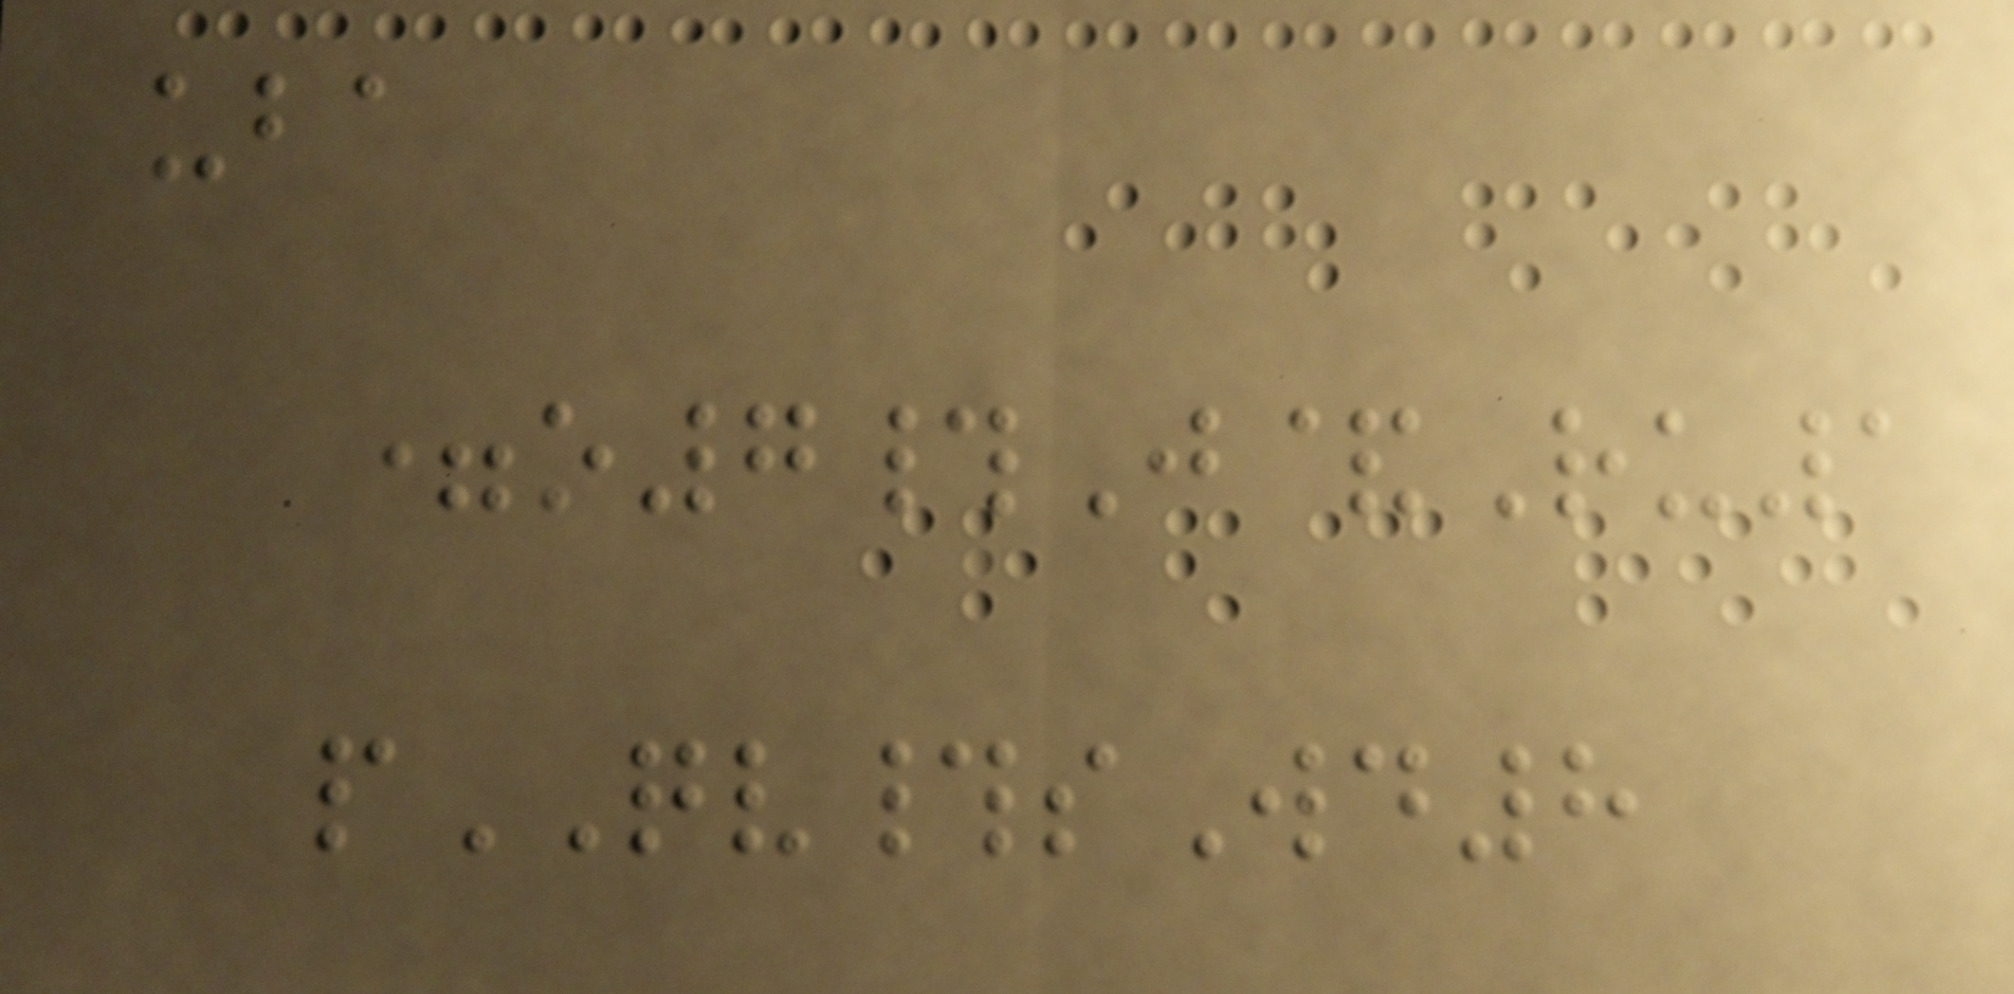uba
=o7#J&Ru1
pQV#sWd8
